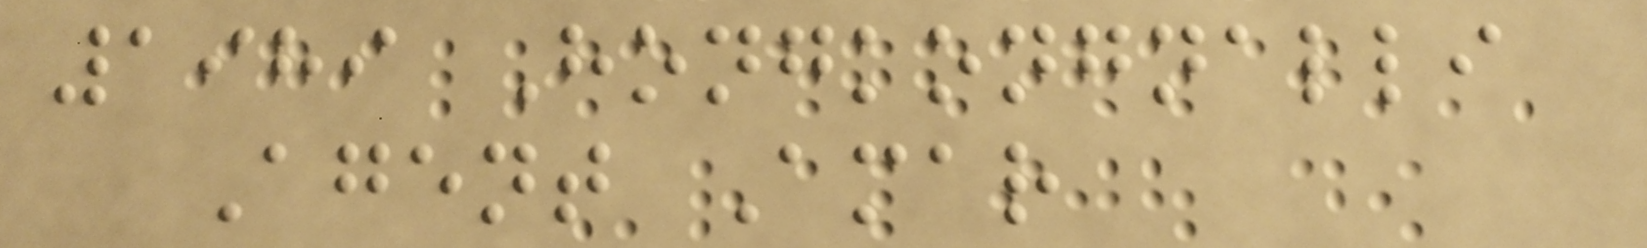1989 Hongkongnalli
Agent Amar
